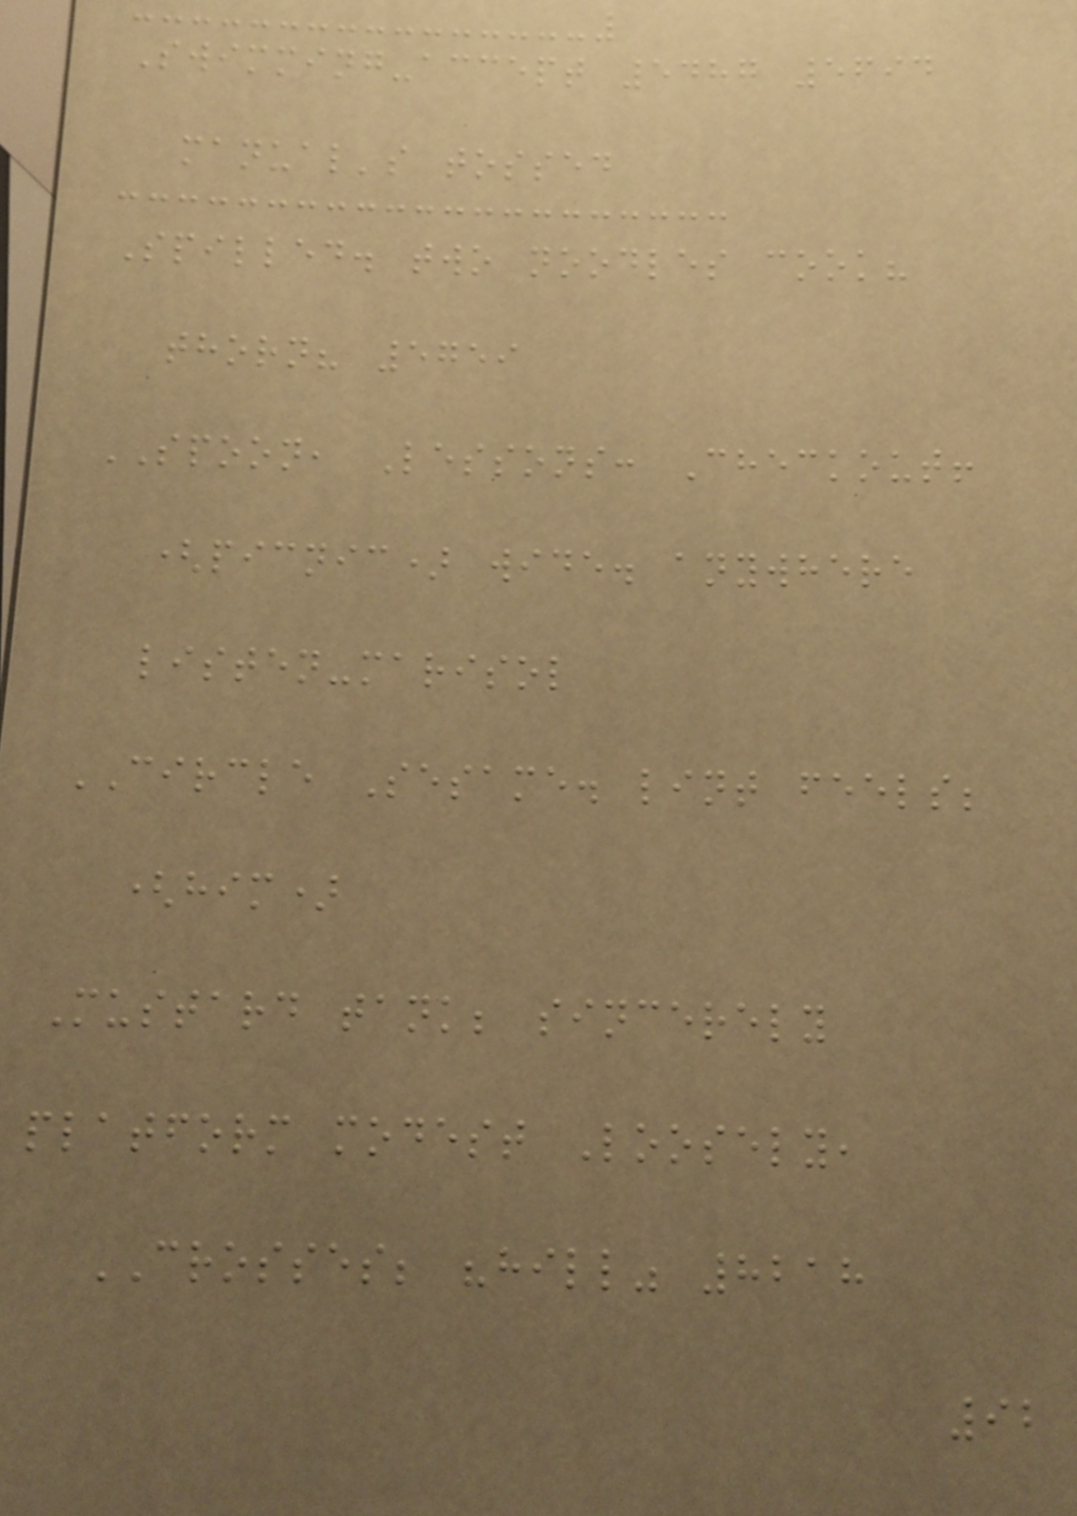Swimming-accept 5487 5694
manual's tossed
Spilled. two noodles cook?
thorn? 5759
SPOON, Lessons: Checkout!
(picnic) wide. anywhere
listen-marisol
CIRCLE Sesame. lint feels;
(him)
Mustard tank; sincerely
platform modest Loosely,
CROSSES; "hill" 8218
92
